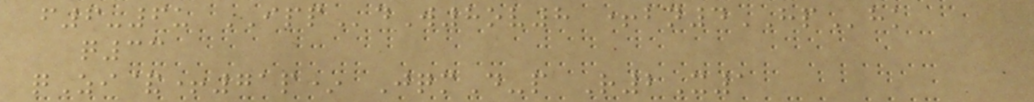f6-6u IPPdW8ov8 +bn4HPhk
q33
qZi&+71p* JqmD-p R2X1
